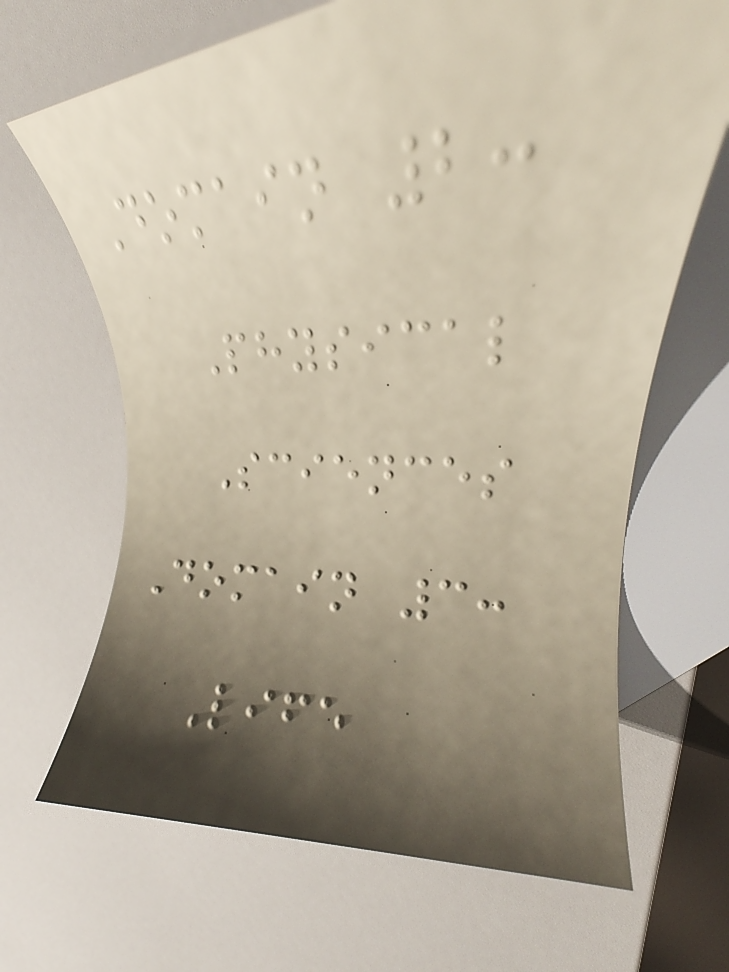Domain 2:
Physical
Sciences
Domain 3:
Life
